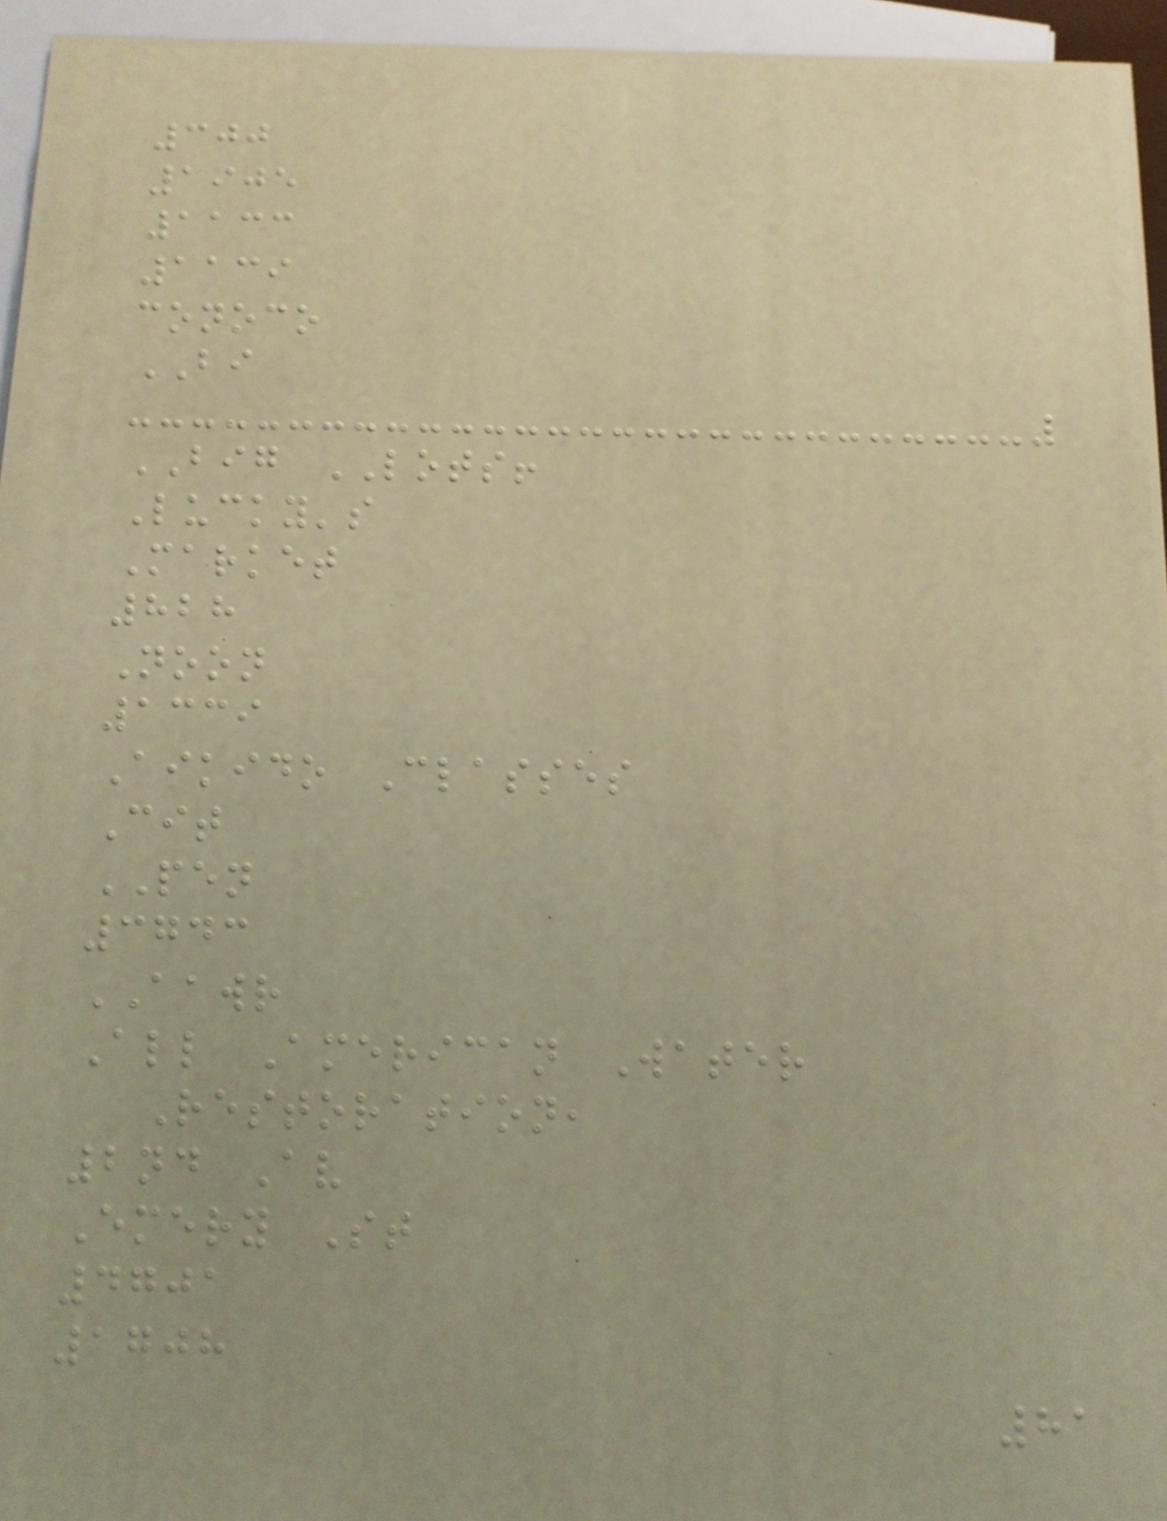300
1905
1133
1139
conoco
BI
BIG LOTS!
Lucky's
Market
828
Noon
1339
Aikido Classes
Cit
PEN
3743
AAWR
All American Water
Restoration,
2nd Av
Emery St
4701
1708
81
